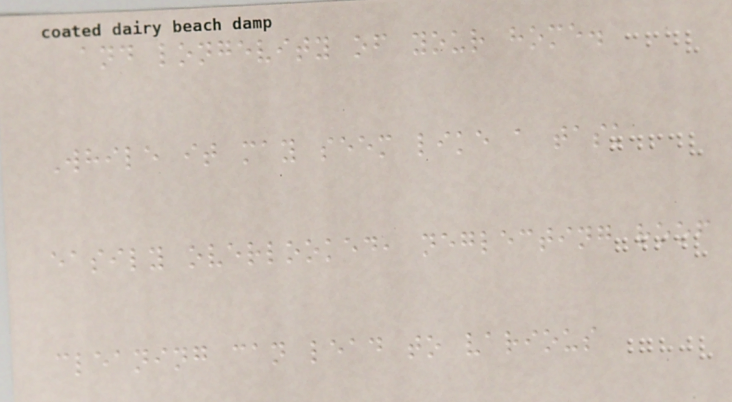and longevity of your home.
While it may seem like a task
easily overlooked, neglecting roof
cleaning can lead to various
